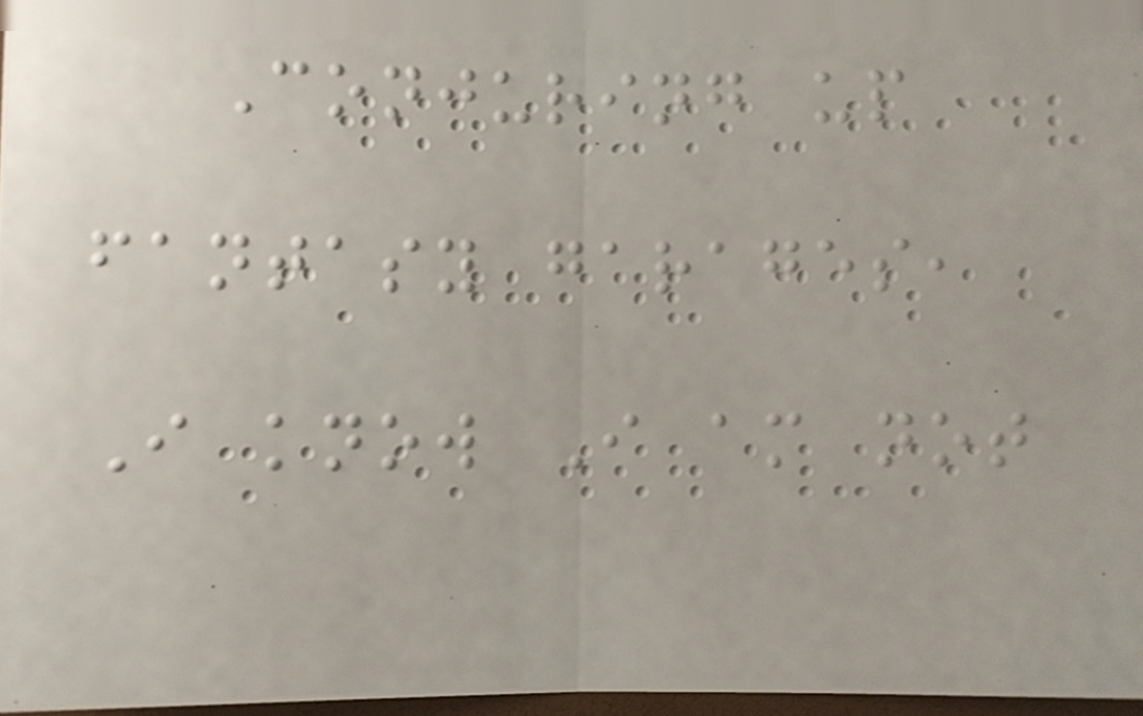Conjuring up
fantasy garages,
I know I am not
